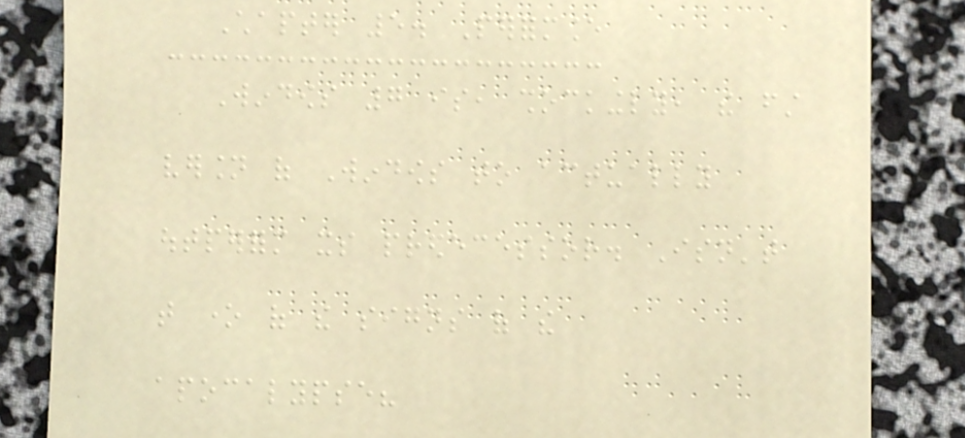Chapter 5. Performance
Windows 7 is, shockingly, the first
version of Windows to actually
outperform its predecessor. Isn't
that one of the signs of the
apocalypse?
